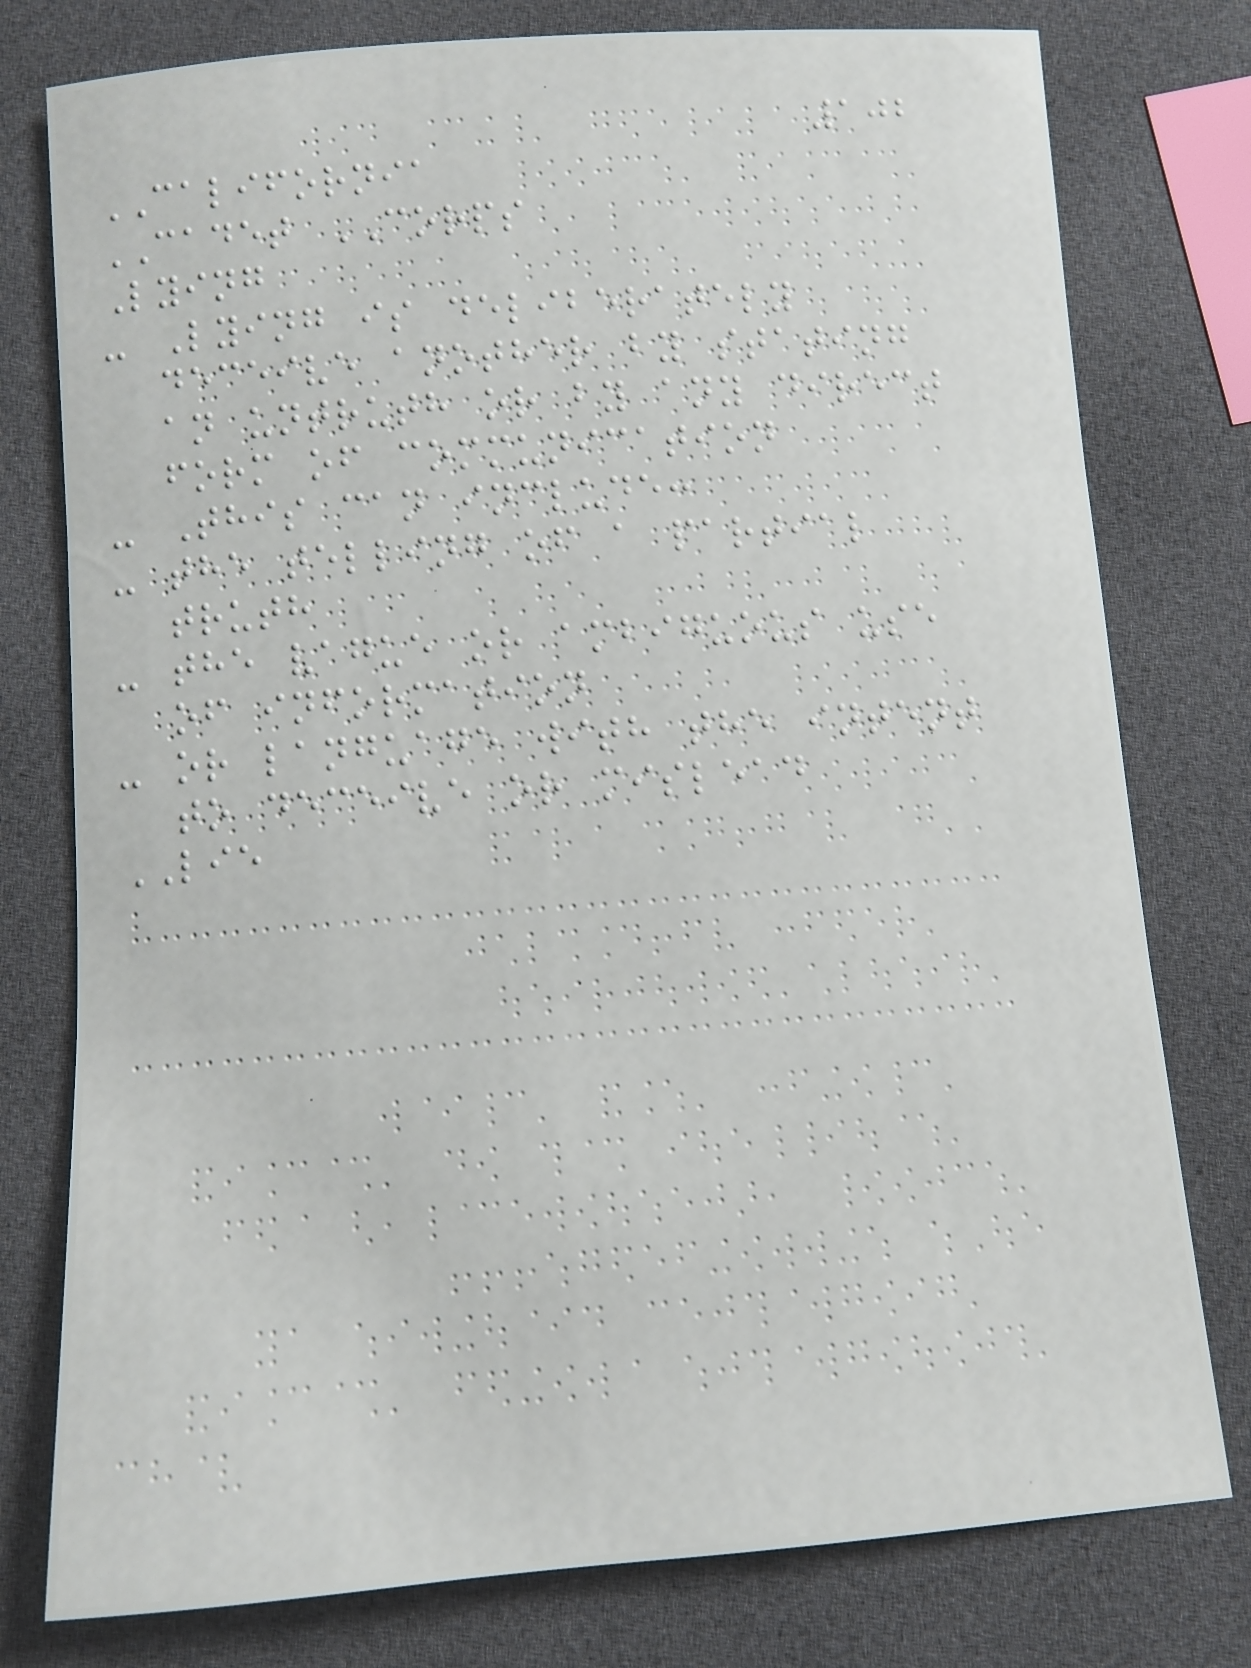102
CALIFORNIA
CADET CORPS
Lying
- Lying is deliberately
deceive another by stating
an untruth or by any direct
form of communication
- This can include:
- the telling of a partial
truth
- the vague or ambiguous use
of information
- or language with the intent
to deceive or mislead
LIE
